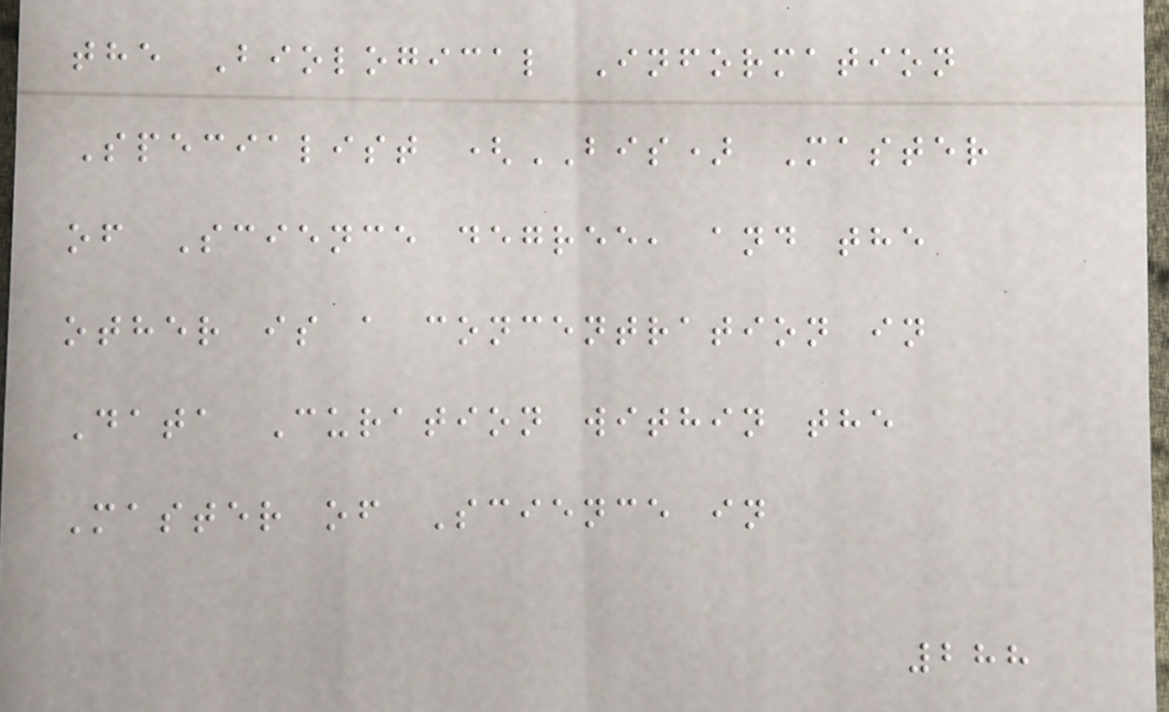the Biological Information
Specialist (BIS) Master
of Science degree, and the
other is a concentration in
Data Curation within the
Master of Science in
288
